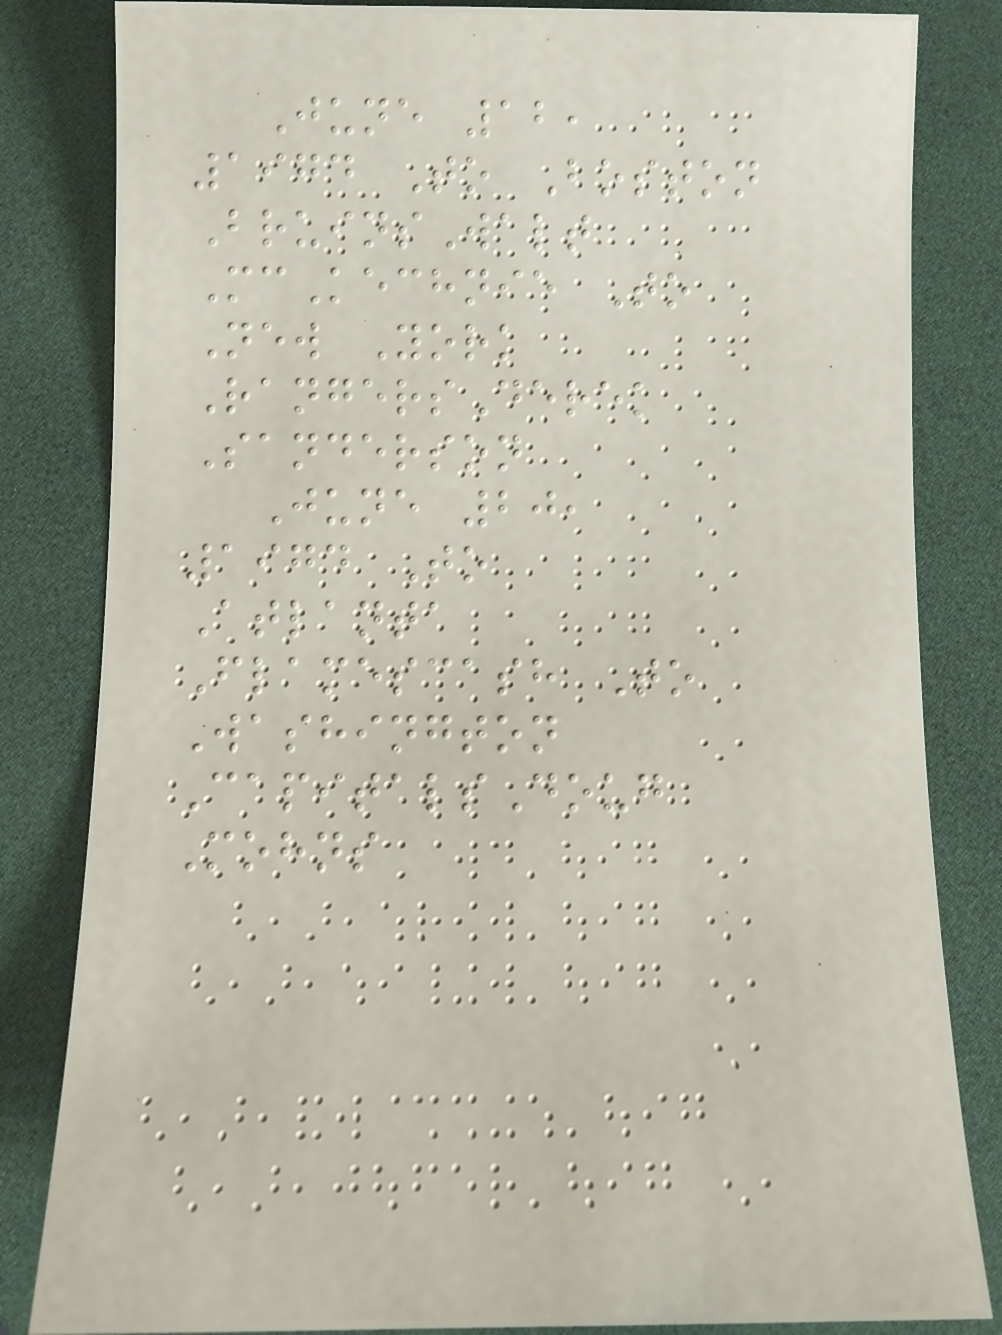June 12,
1974 To Boston
BruinsWalt
McKechnie To
New York
RangersDerek
Sanderson
June 20,
1974 To
Atlanta
Flamescash To
Washington
CapitalsDoug
Mohns
